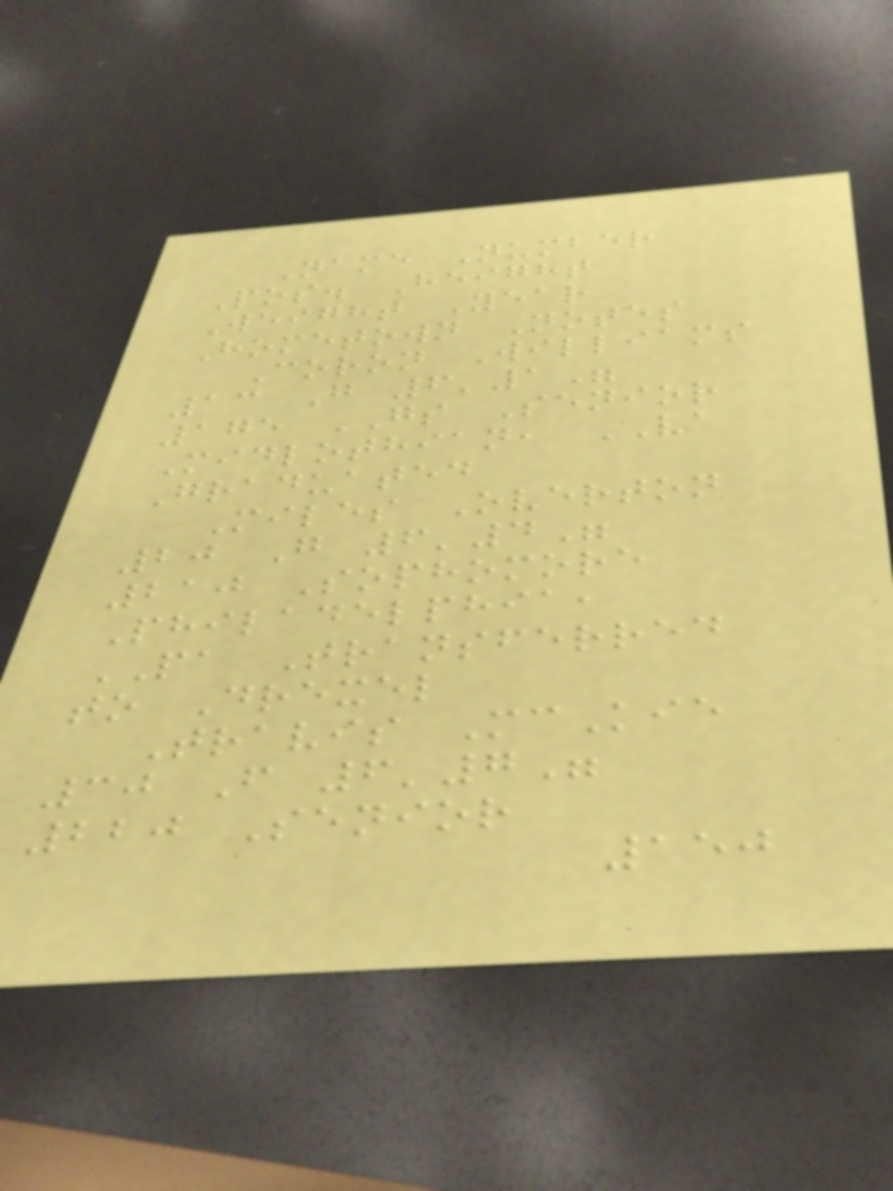Name Number
Pos. Height
Weight Year
Hometown Notes
Coron Williams
13 G 6'1"
175 GS Senior
Midlothian, VA
Graduated
Miles Overton
20 G 6'4"
210 Sophomore
Philadelphia,
PA Transferred
to Drexel
Travis McKie
30 F 6'7"
220 Senior
150
